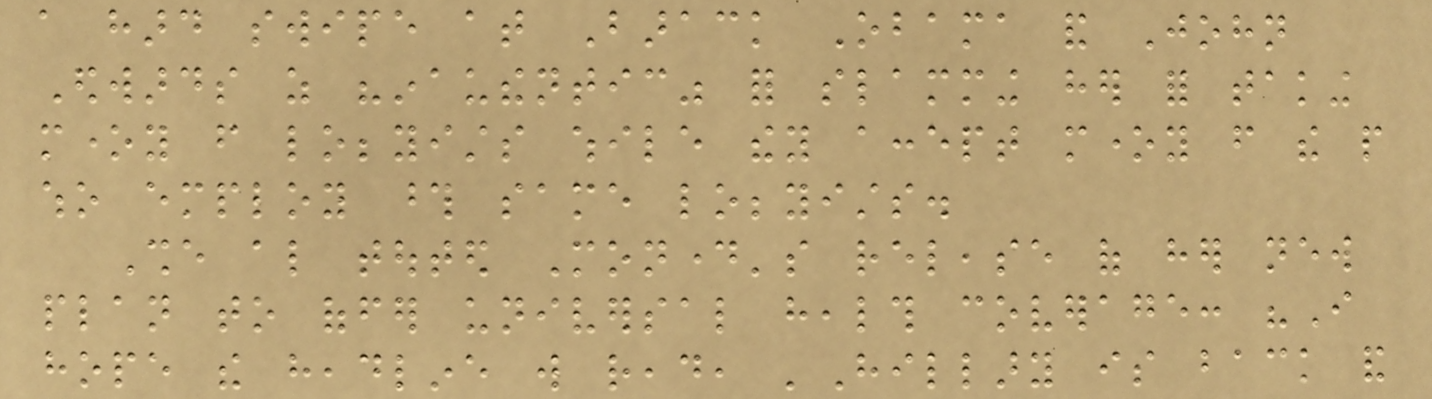a hard swipe at Barack Obama and John
Edwards as "inauthentic" for slamming her for taking
money from lobbyists while they accept money from the people
who employ those same lobbyists.
She also touted Monday's release of her new
plan to offer universal health coverage: "I
hope the headline will read, 'Hillary is back and
